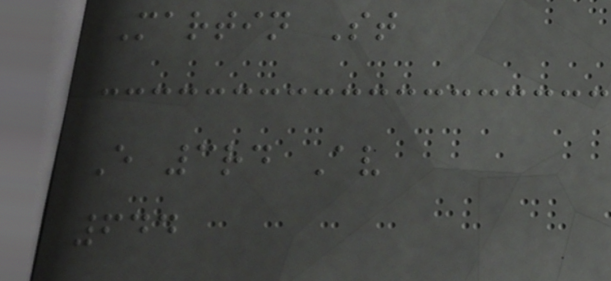Martin St
E 3rd Av
644
